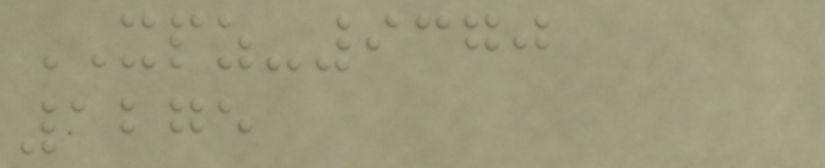XPZ-9370
1275
